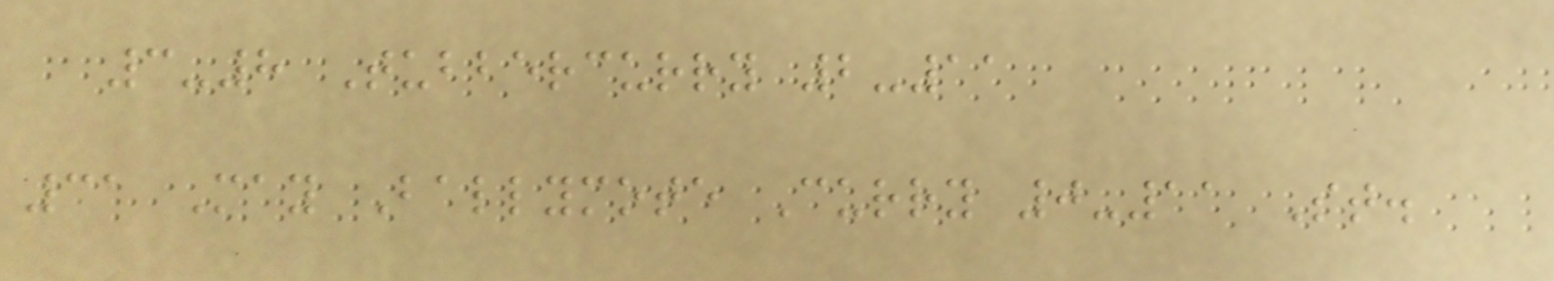3-8 Tubbercurry 2-11
31 May Ballymote Curry 0-11 St.
